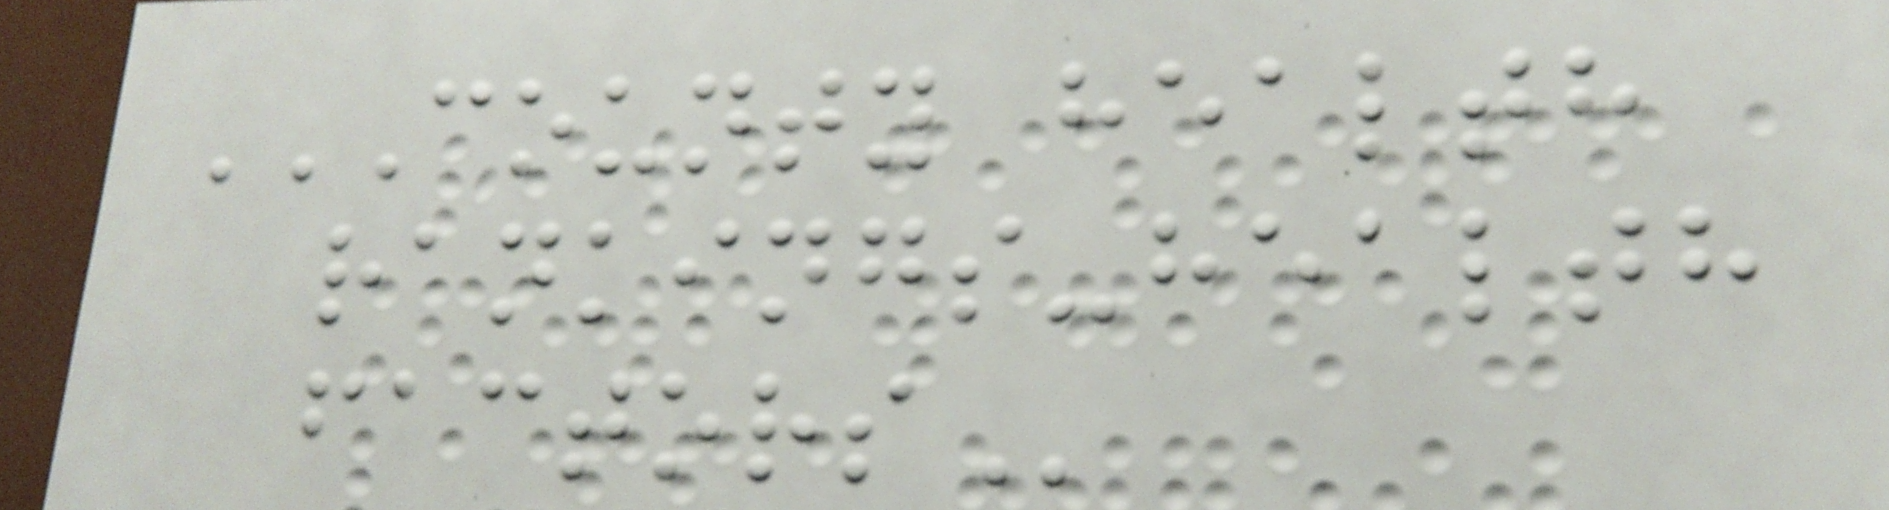COUNTY HEALTH
RANKINGS-HEALTH
FACTORS
